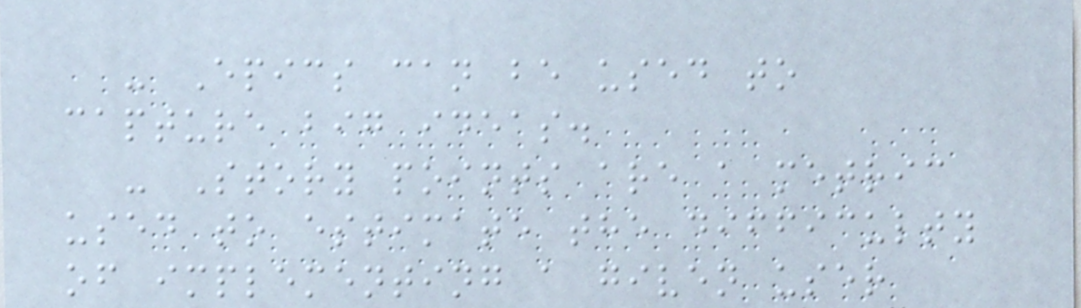- Epics can be used to
capture big ideas.
- Story points are a metric
used to estimate the difficulty
of implementing a given user
